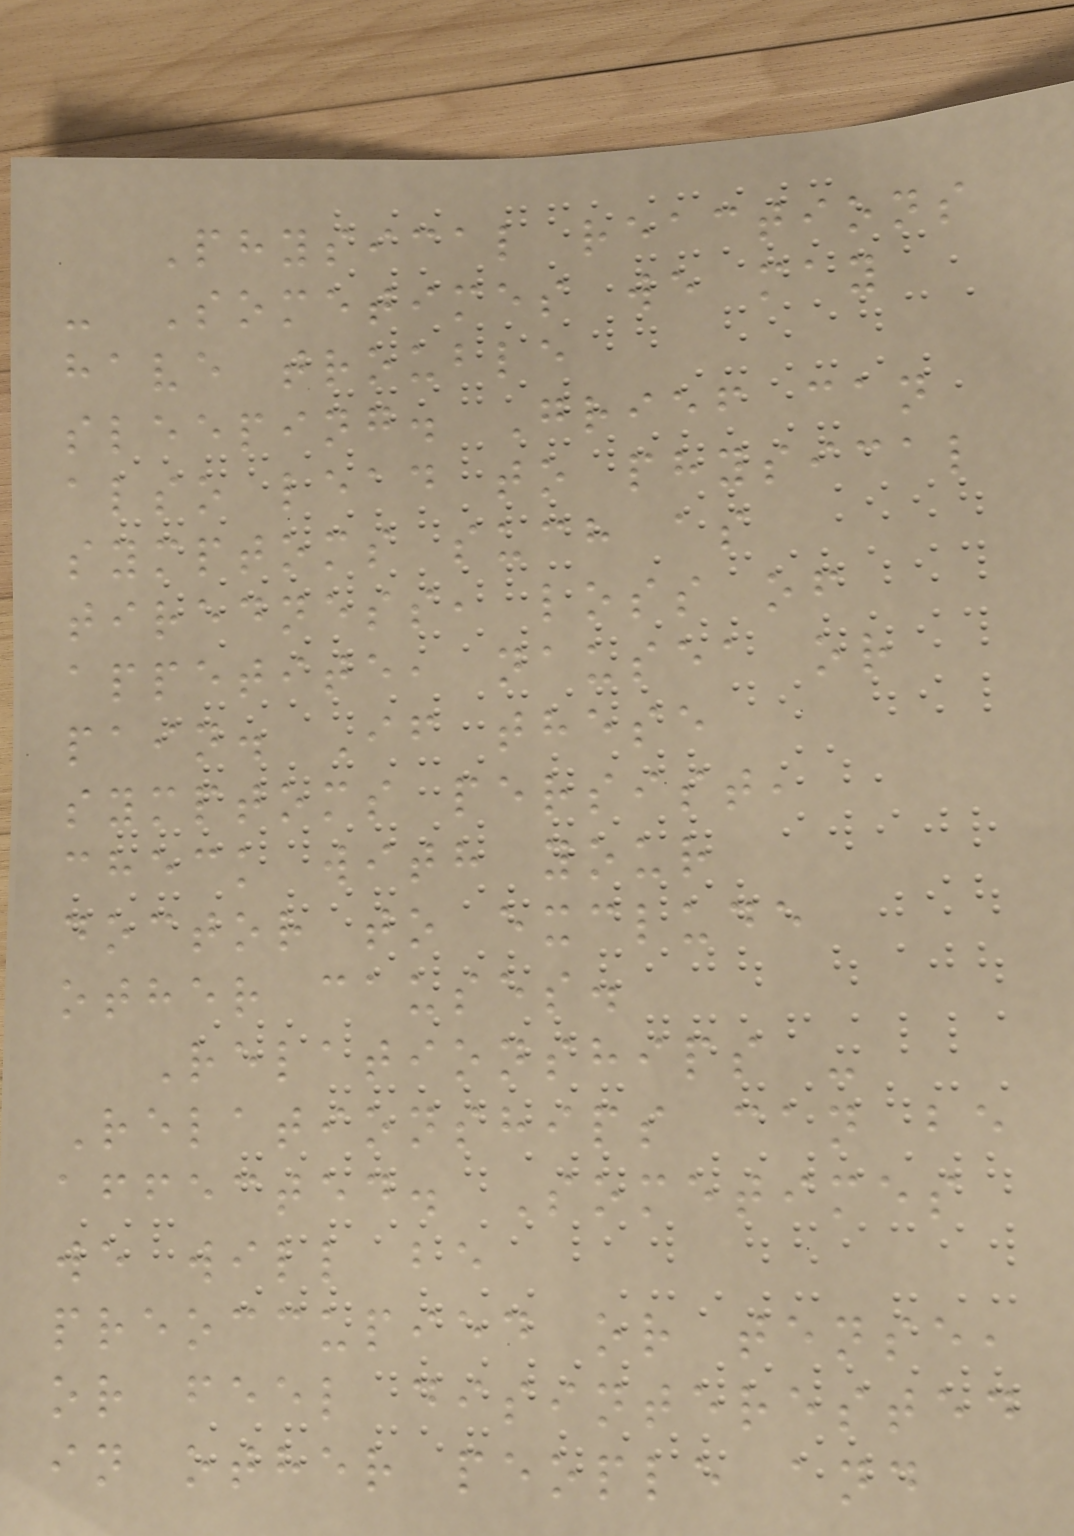Physical reactions
- Sometimes we may
have trouble
sleeping. Grief can
also lead to physical
symptoms such as
tiredness, loss of
appetite, nausea or
pain. If these
symptoms persist,
check with your
doctor to exclude
other causes.
Relationships -
Relationships can be
affected. Sometimes
we will be
preoccupied or tense,
or feel disinterested
in other people and
